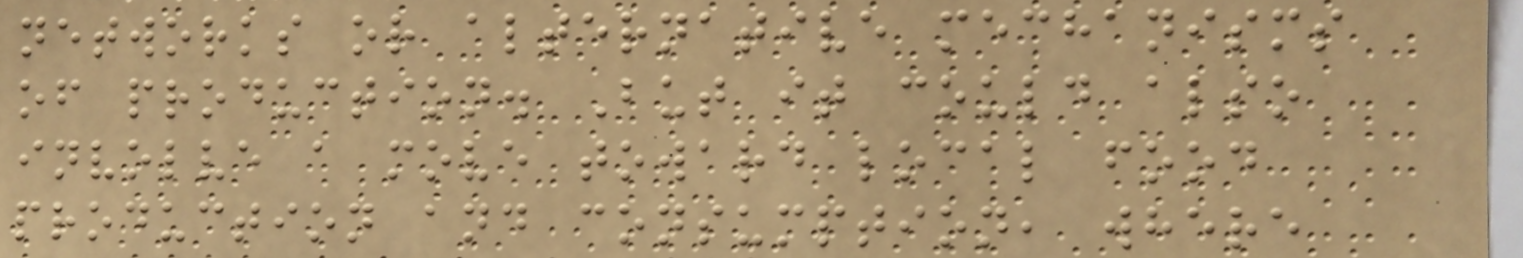networks or alternative mechanisms
of production. But it could also
involve a move toward local food
production and consumption, where
